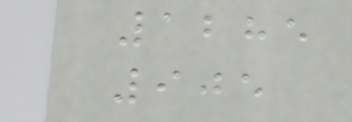1285
905
